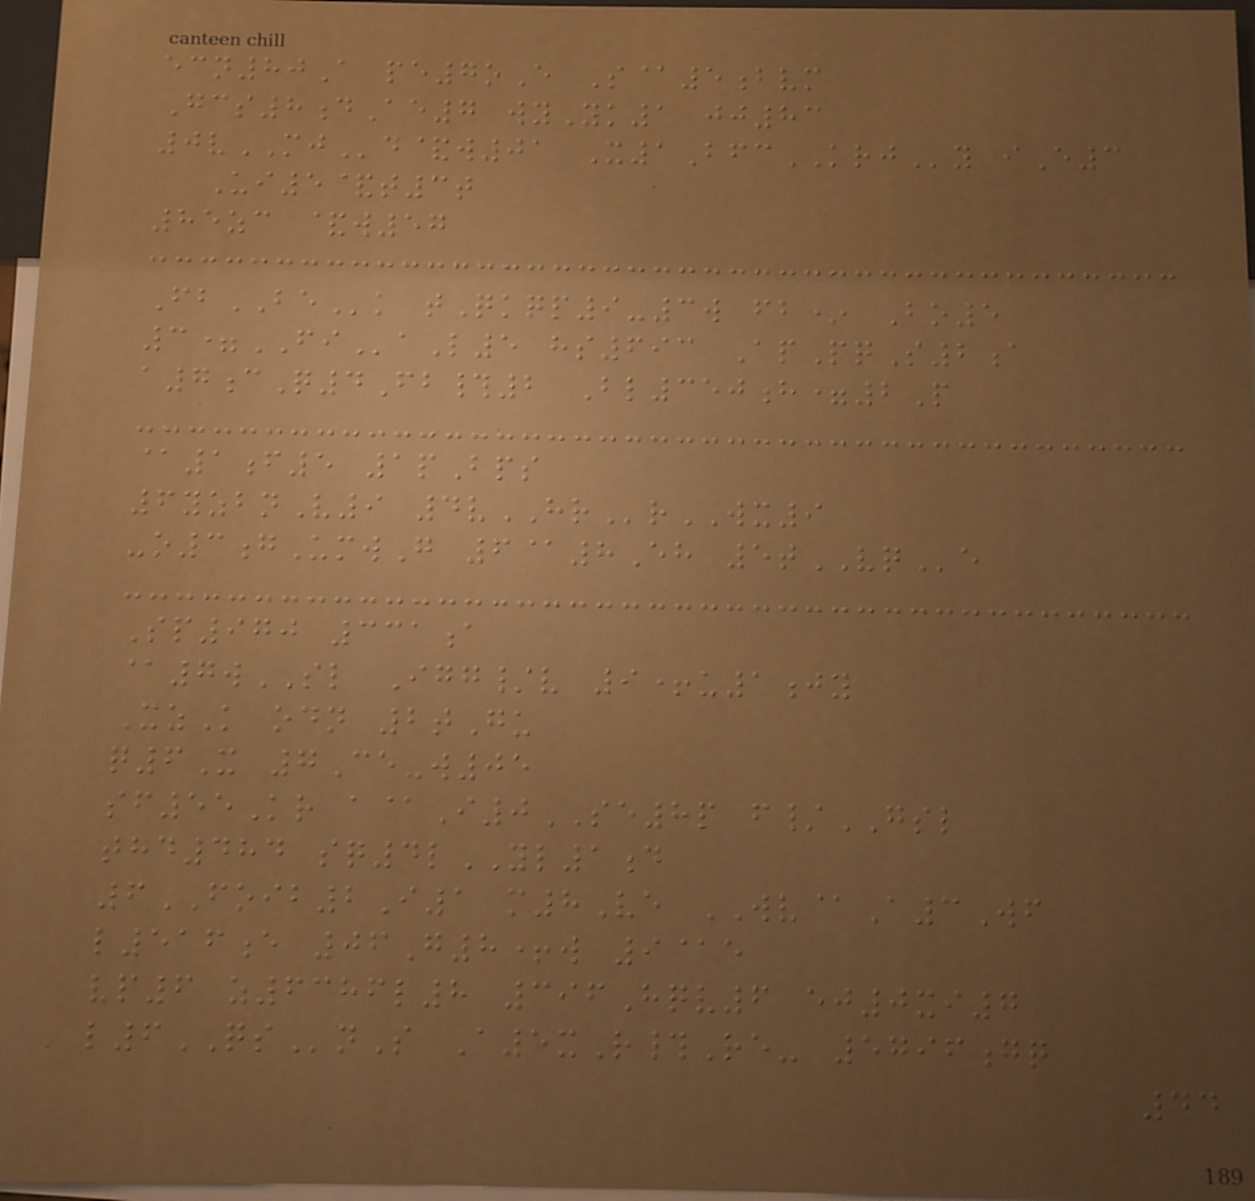ecn80A pe7oE S@5bvm
Gcs8dAe7 wyYk1 jj83
0vMJd&w01 X1BfcKRJy iE3
Ui5&t3t
85zc &w57
FbBEk tQkqp9-3w fb* Bo5
3=FIaL5 hs693 ApPqS2a
a7cQ4Fb#2 Bl350h=2P
@1f5 1pBps
6yzbnV9 4vHRrWX9
-o3gUmwG 6@8Eh 5tVQe
Sp970 331a
@7wSL Igg/v 9+u1jy
XzK odn 2tGu
q6X 7Ce-w05
sf55Kr a@I0SE8p f/GSL
thd484 sq4lYL1d
6FOIB2I1 m8Ve WV@A3Wf
l516e 06G8+w 9@e
vp6 z6386l8 396Hqv6 ej0xi7
l6QSnS A5xR#Re- 5796gq
44
